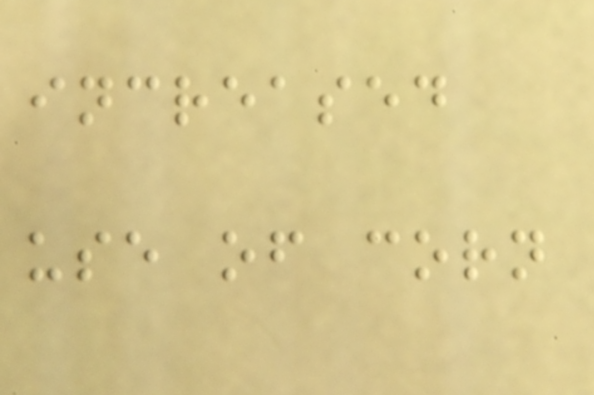increased
use of corn
